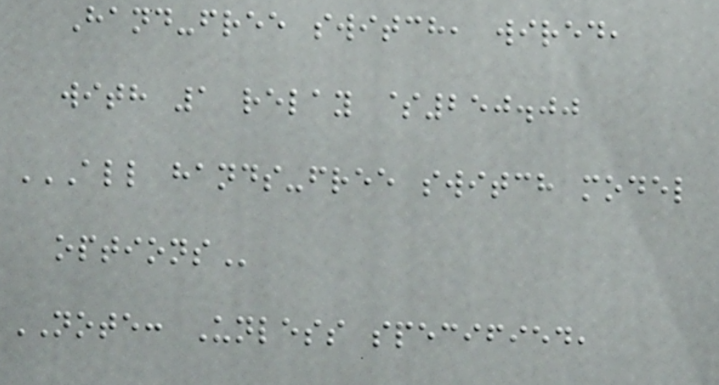Hand-free switch, wired,
with 1 relay $250.00
ALL HANDS-FREE SWITCH MODEL
OPTIONS
NOTE: Unless specified,
